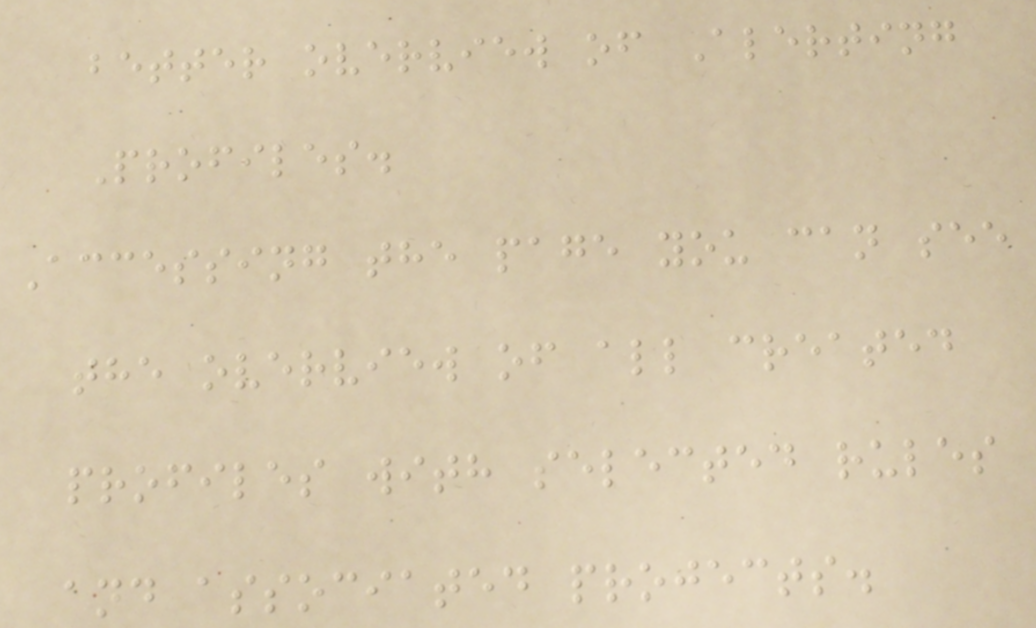better overview of Alerting
Profiles.
Accessing the page you can see
the overview of all created
profiles with selected rules
and associated projects.
